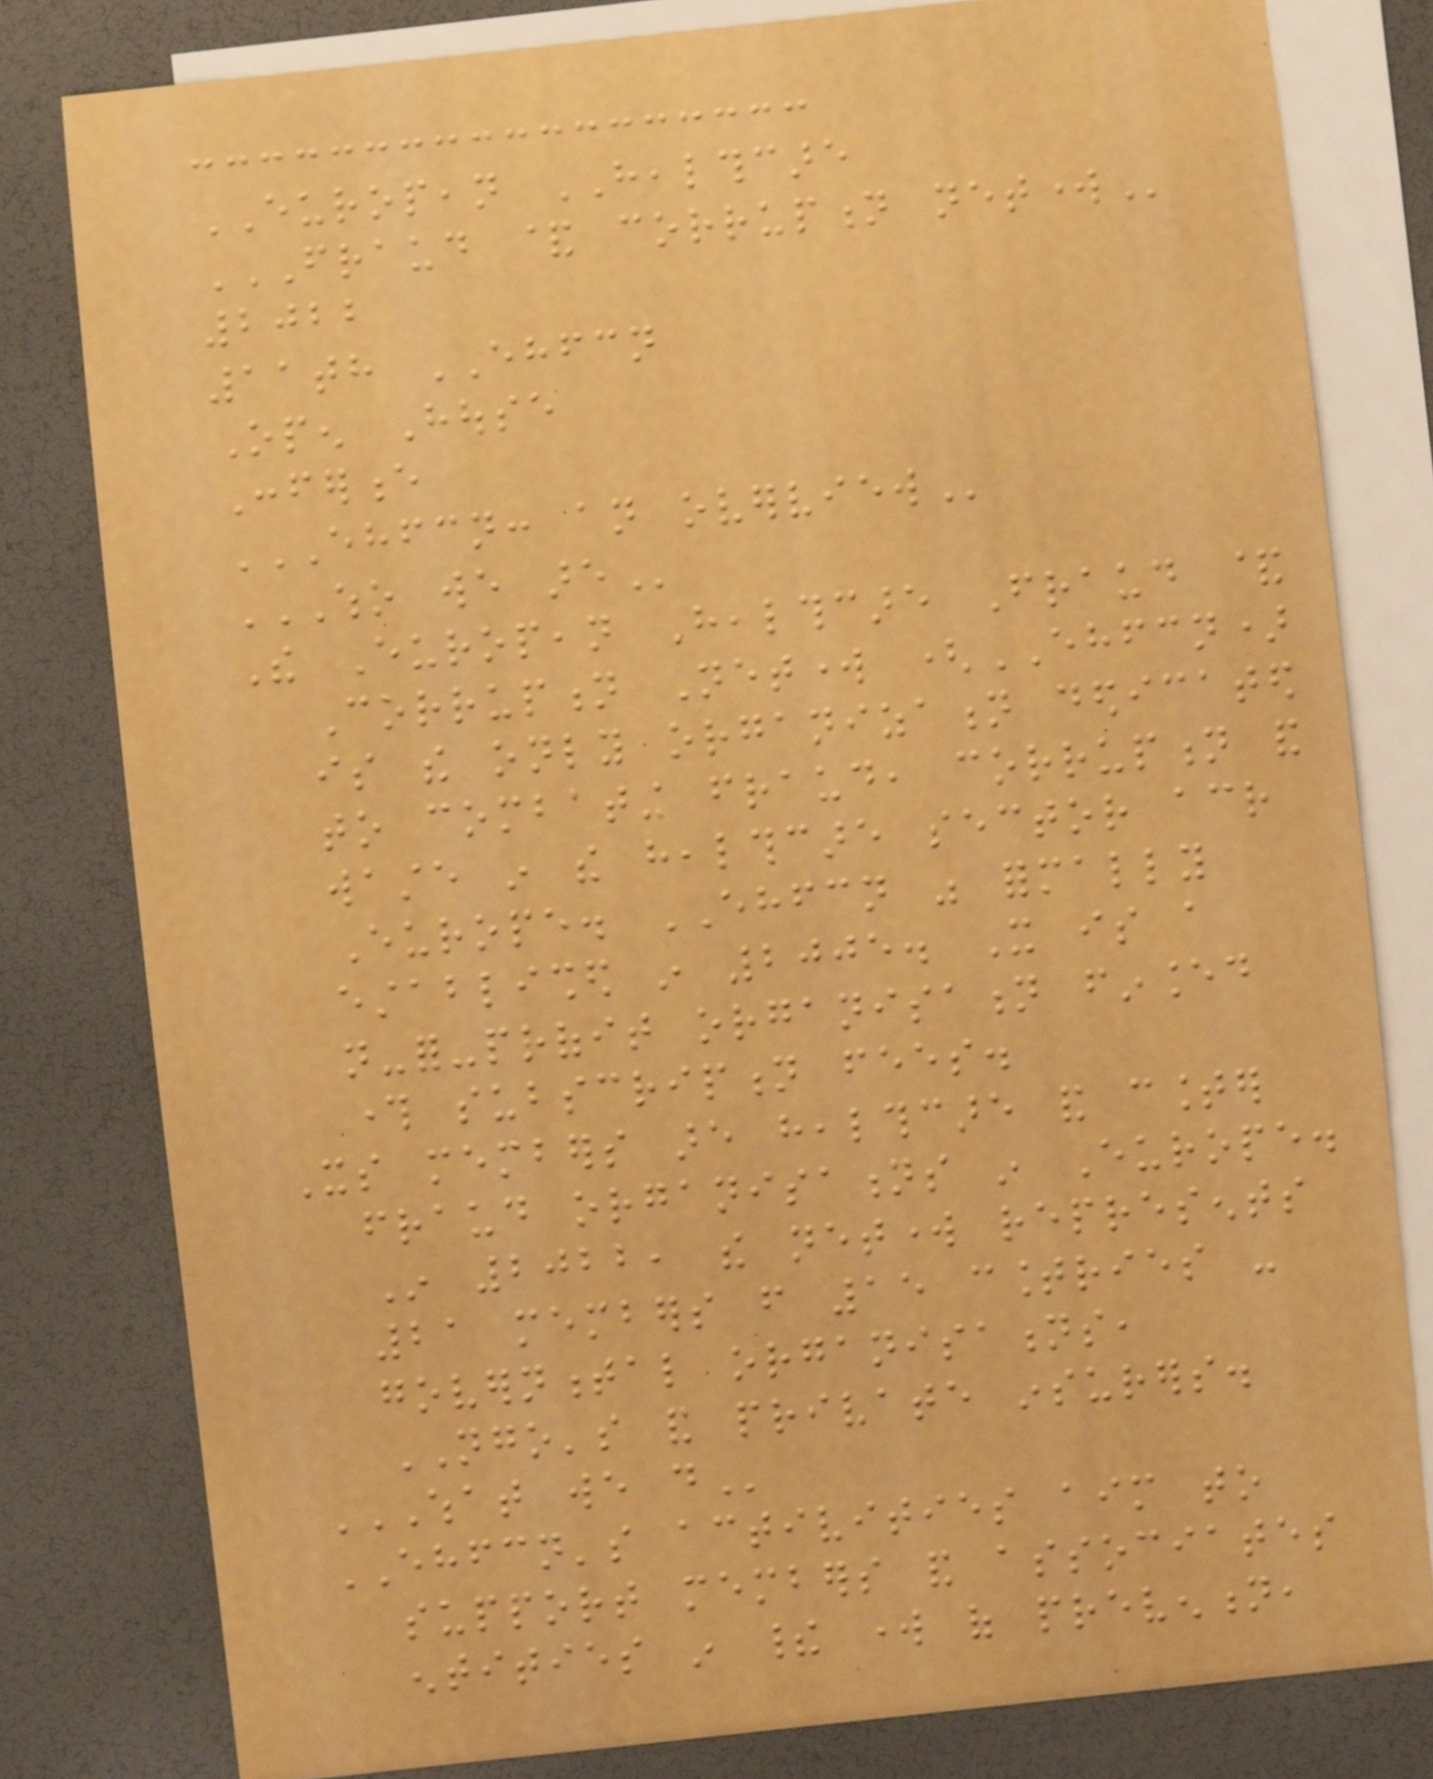EUROPEAN HEALTHCARE
FRAUD & CORRUPTION NETWORK
2022
11th EHFCN
Open House
Conference
EHFCN: AN OVERVIEW
WHO WE ARE
The European Healthcare Fraud &
Corruption Network (EHFCN)
is the only organization dedicated
to combating fraud, corruption and
waste in the healthcare sector across
Europe. EHFCN was formally
established in 2005. It is a
not-for-profit organisation financed
through subscription fees.
Its members are healthcare and counter
fraud organisations in Europe.
In 2022, the network represents
21 members from 15 countries -
governmental organisations,
NGO's and private insurers.
WHAT WE DO
EHFCN's activities aim to
support members and associates
entities in their work of prevention,
